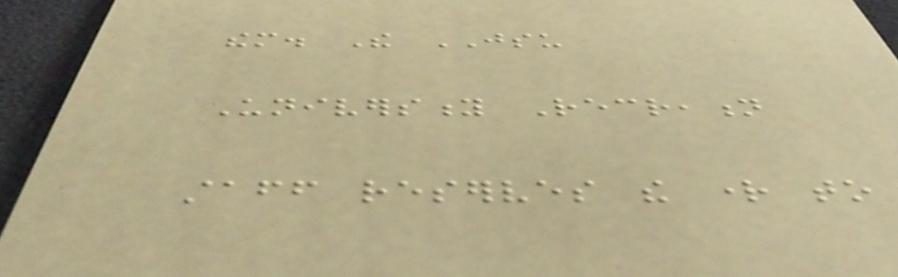them. The JSU
University Recreation
staff reserves the right to
